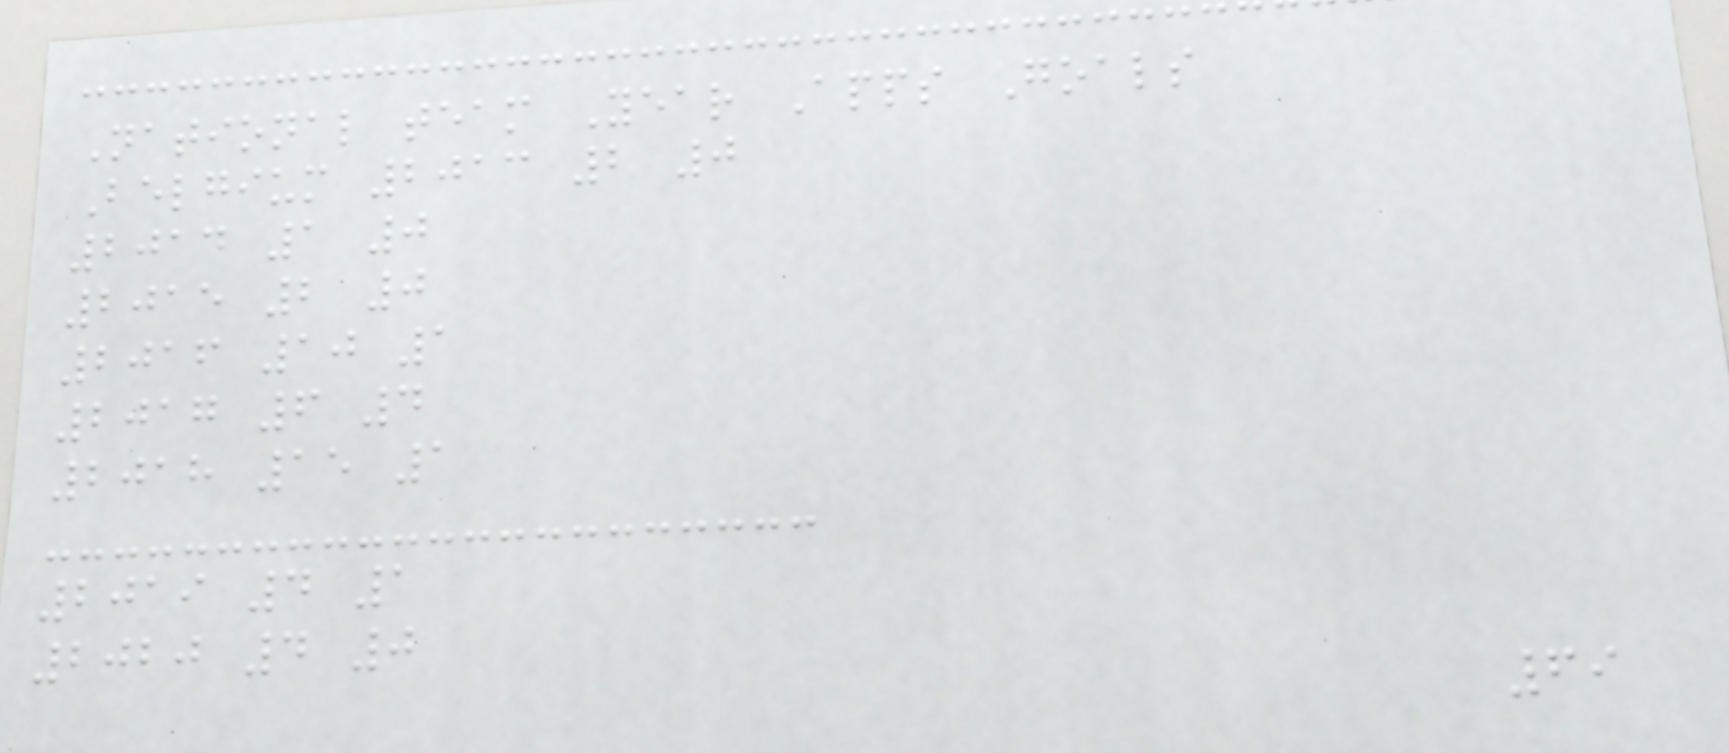National team Year Apps Goals
Belgium 2013 2 0
2014 1 0
2015 2 0
2016 10 1
2017 6 4
2018 15 1
2019 4 1
2020 4 0
69
